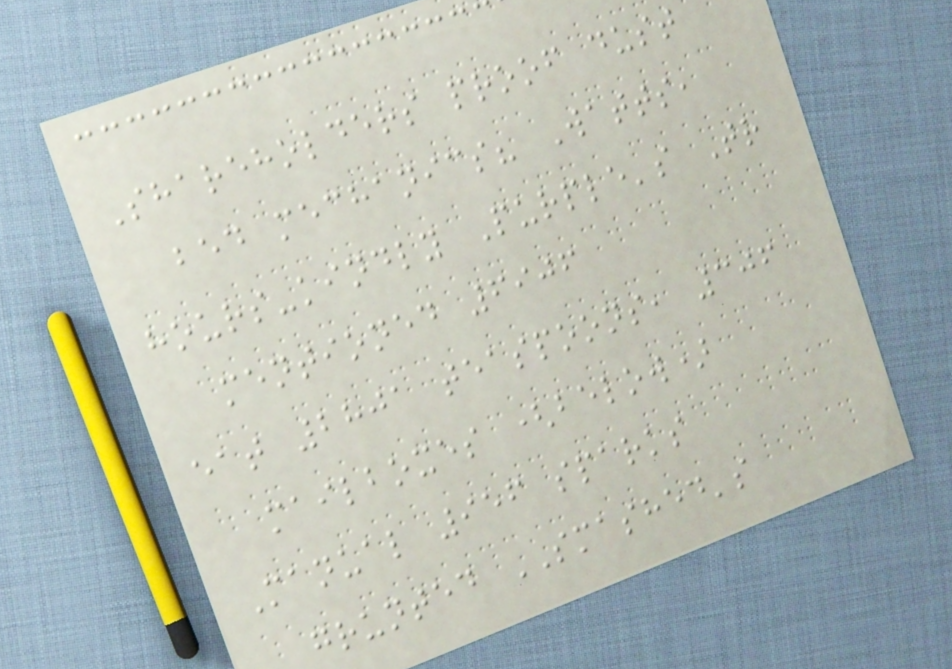Shareholders proof dust
bed mechanics? Watts,
hours-kindly Purple's Tr
mentioned 6906
eat 2801 teaspoons, 306
mailboxes (below)
Manual 956 sparks
grunted SMASHED's
